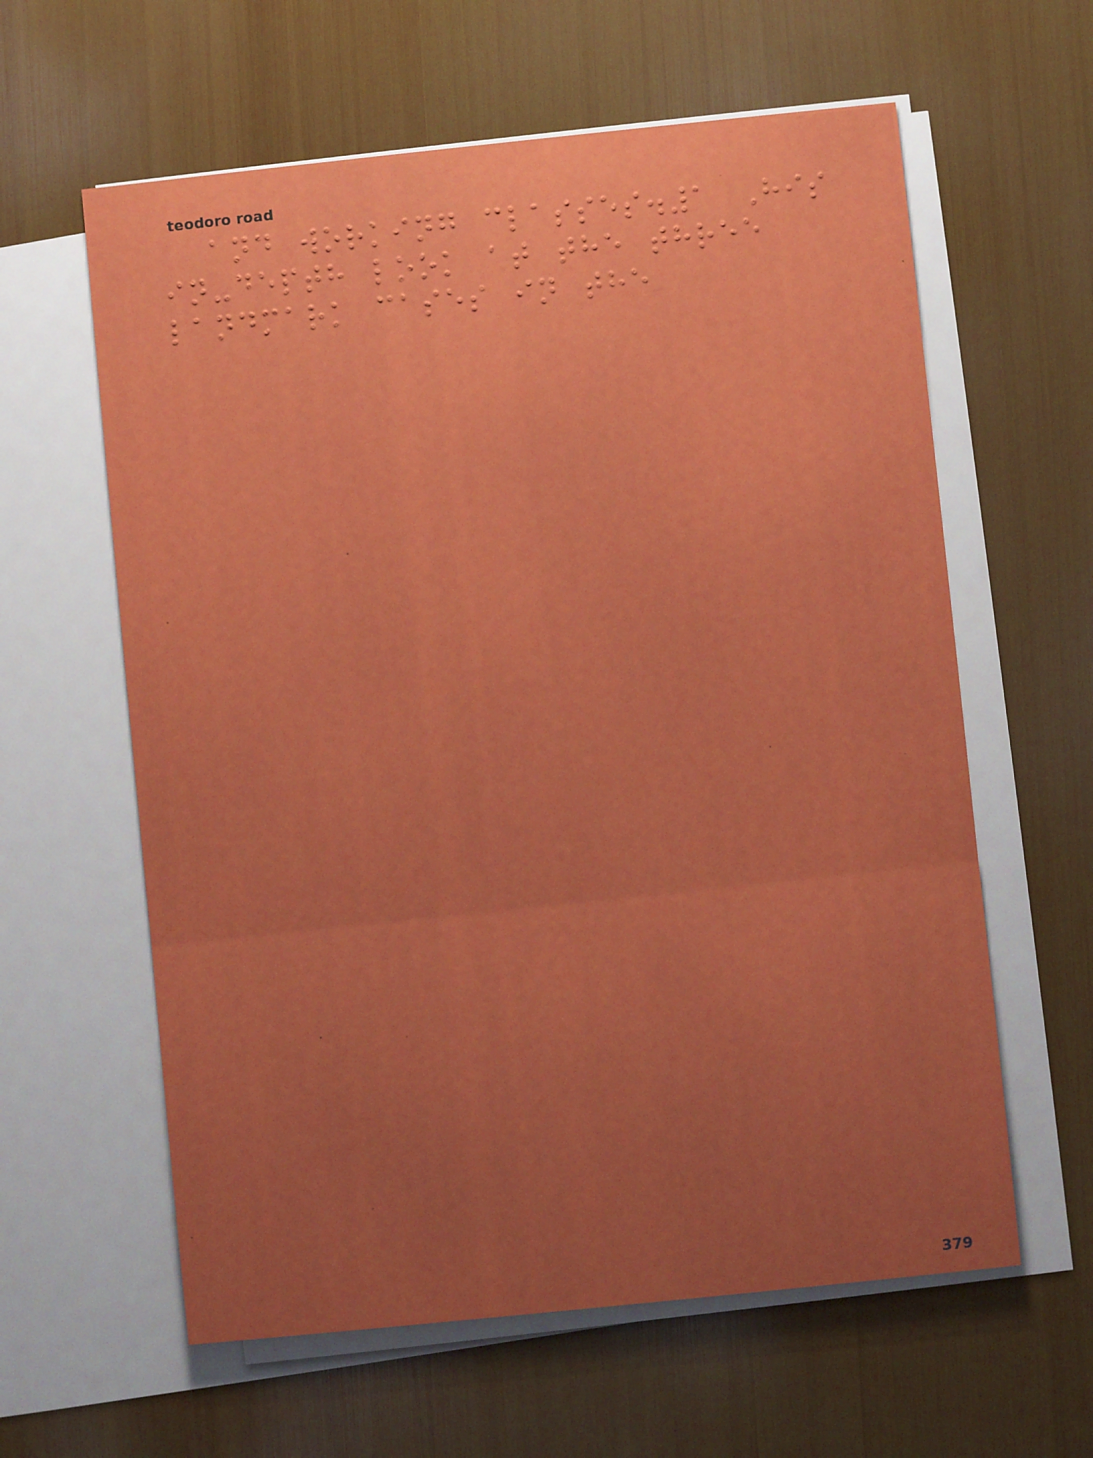and working classes.1 His
in-depth look at the three
landmark cases in the
